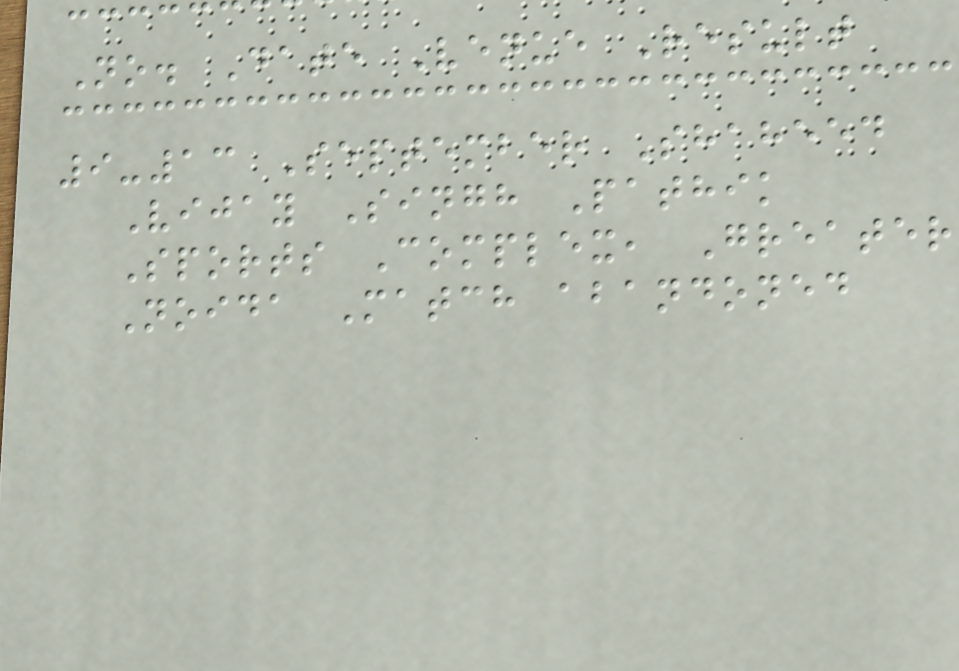No. Date Venue Result
9-13 September Shaheed
Vijay Singh Pathik
Sports Complex, Greater
Noida Match abandoned
